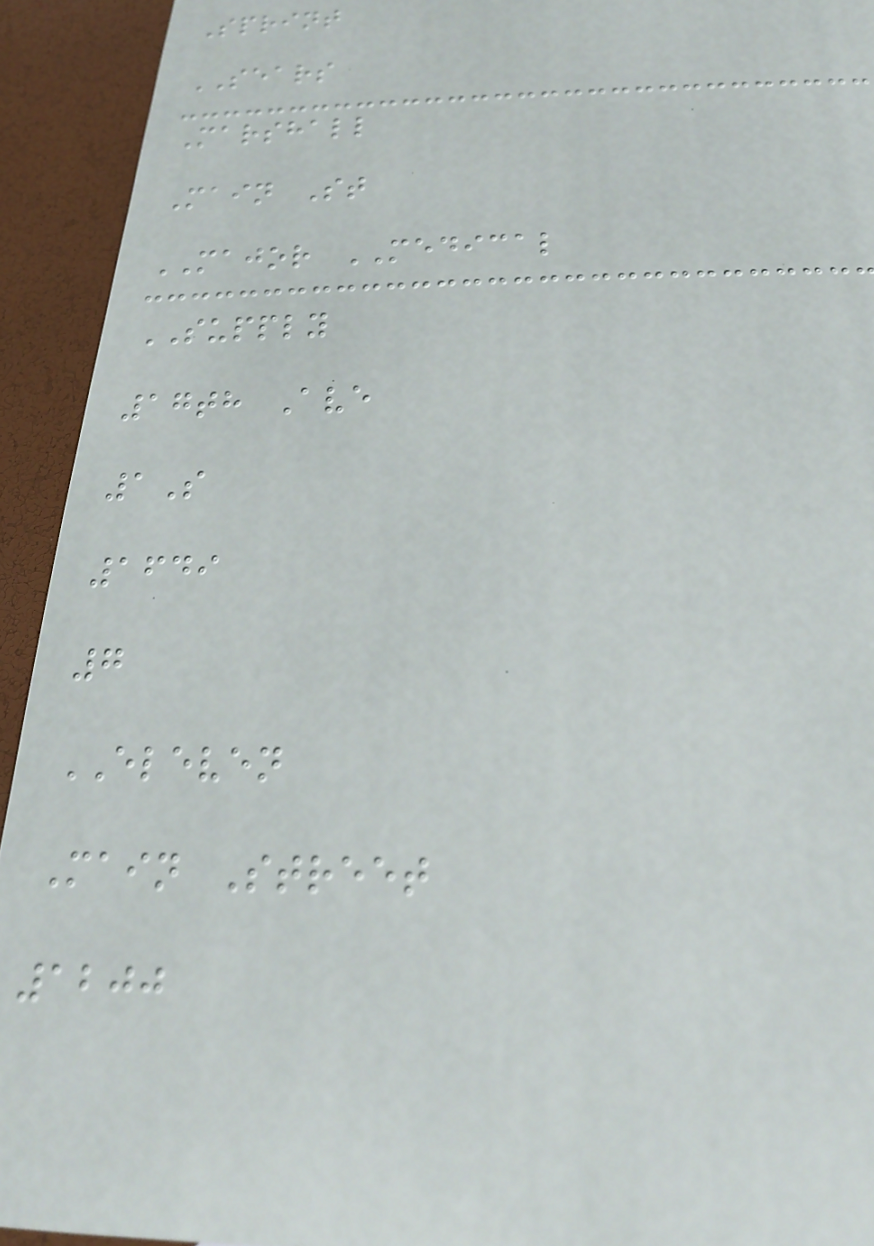Sprint
SEARS
Marshall
Main St
MAJOR MEDICAL
SUPPLY
17th Ave
1S
1649
7
ELEVEN
Main Street
1200
